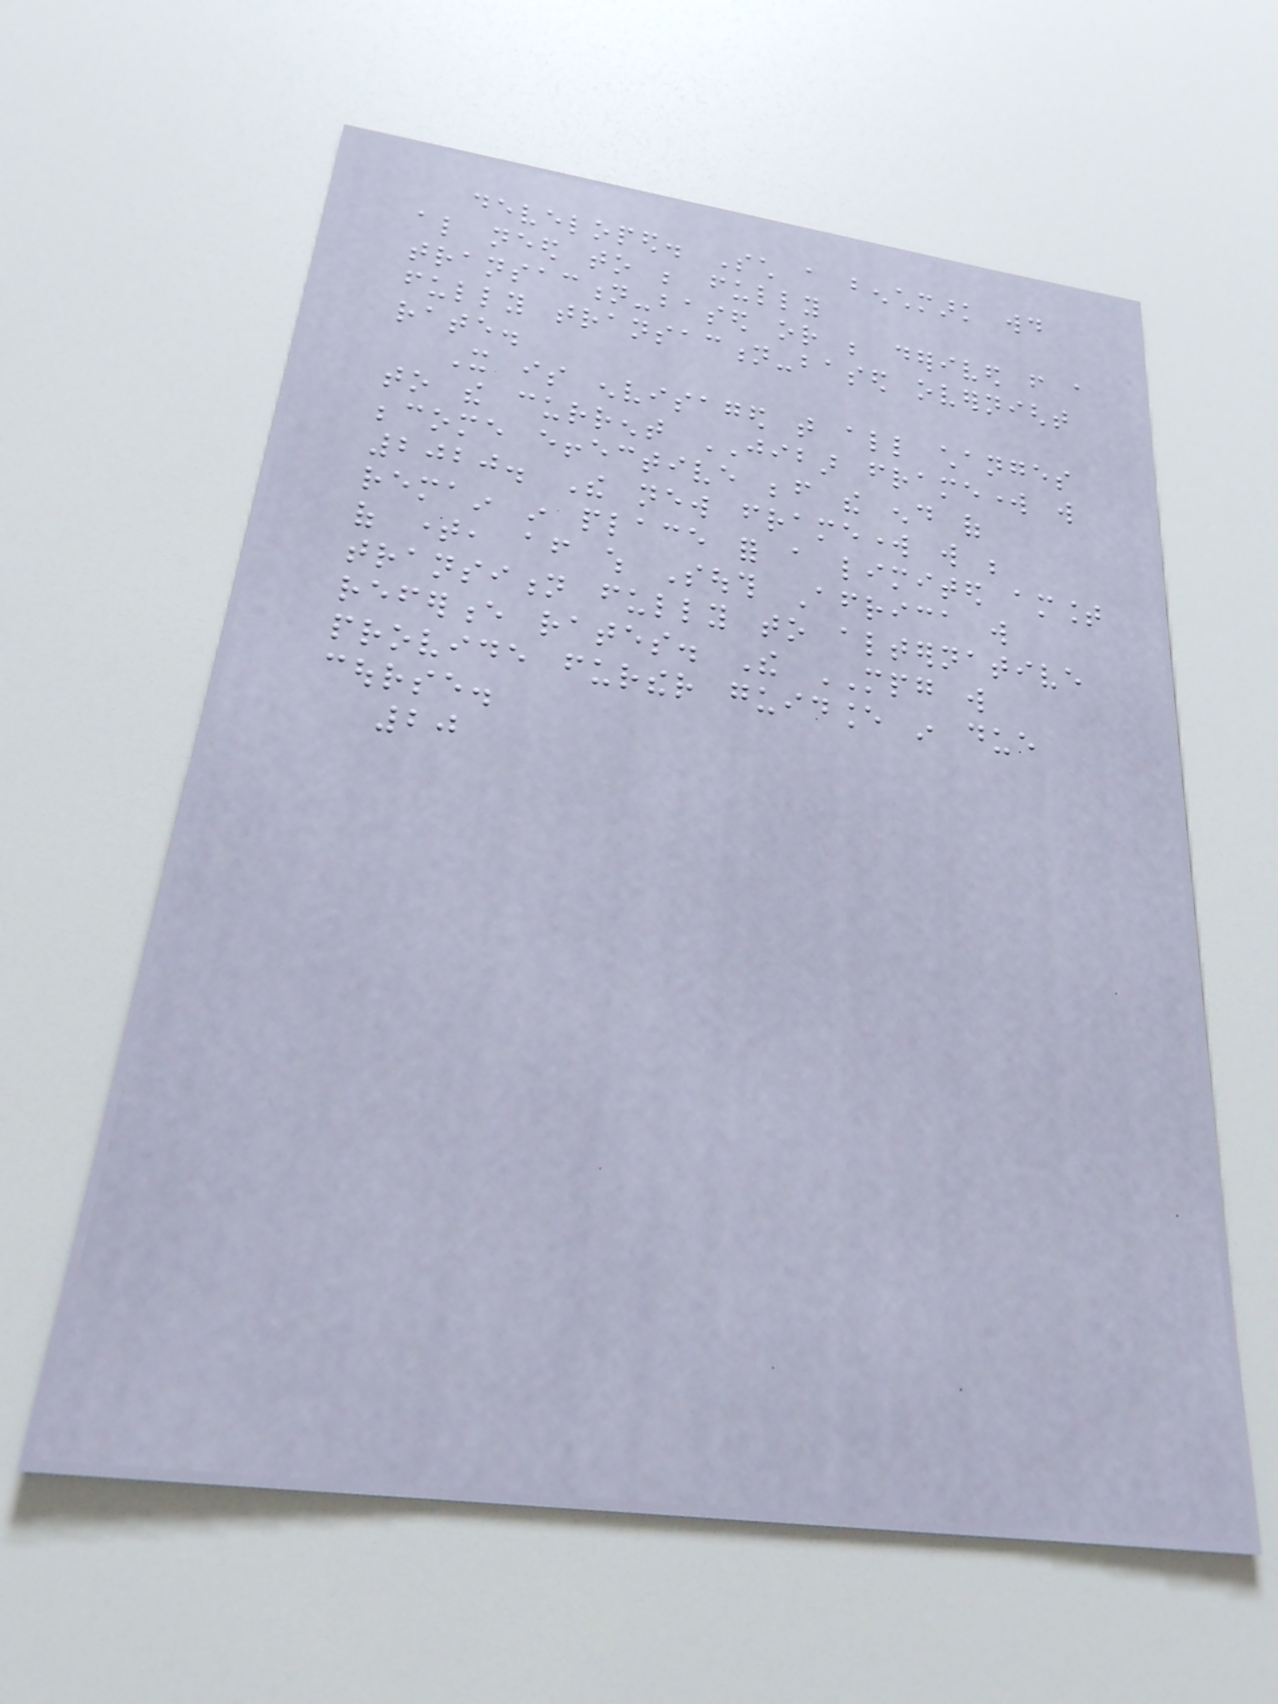developed. Such a benchmark would
also need to be fully
transaction-based or be derived from a
fully transaction-based overnight
rate.
It is envisaged that all changes
to the current JIBAR framework will
become effective before the end of
2020. The new framework will be
remain in place for a limited amount
of time, after which South Africa will
transition fully to alternative
reference rates. The MPG will
provide further guidance in due
course.
20
